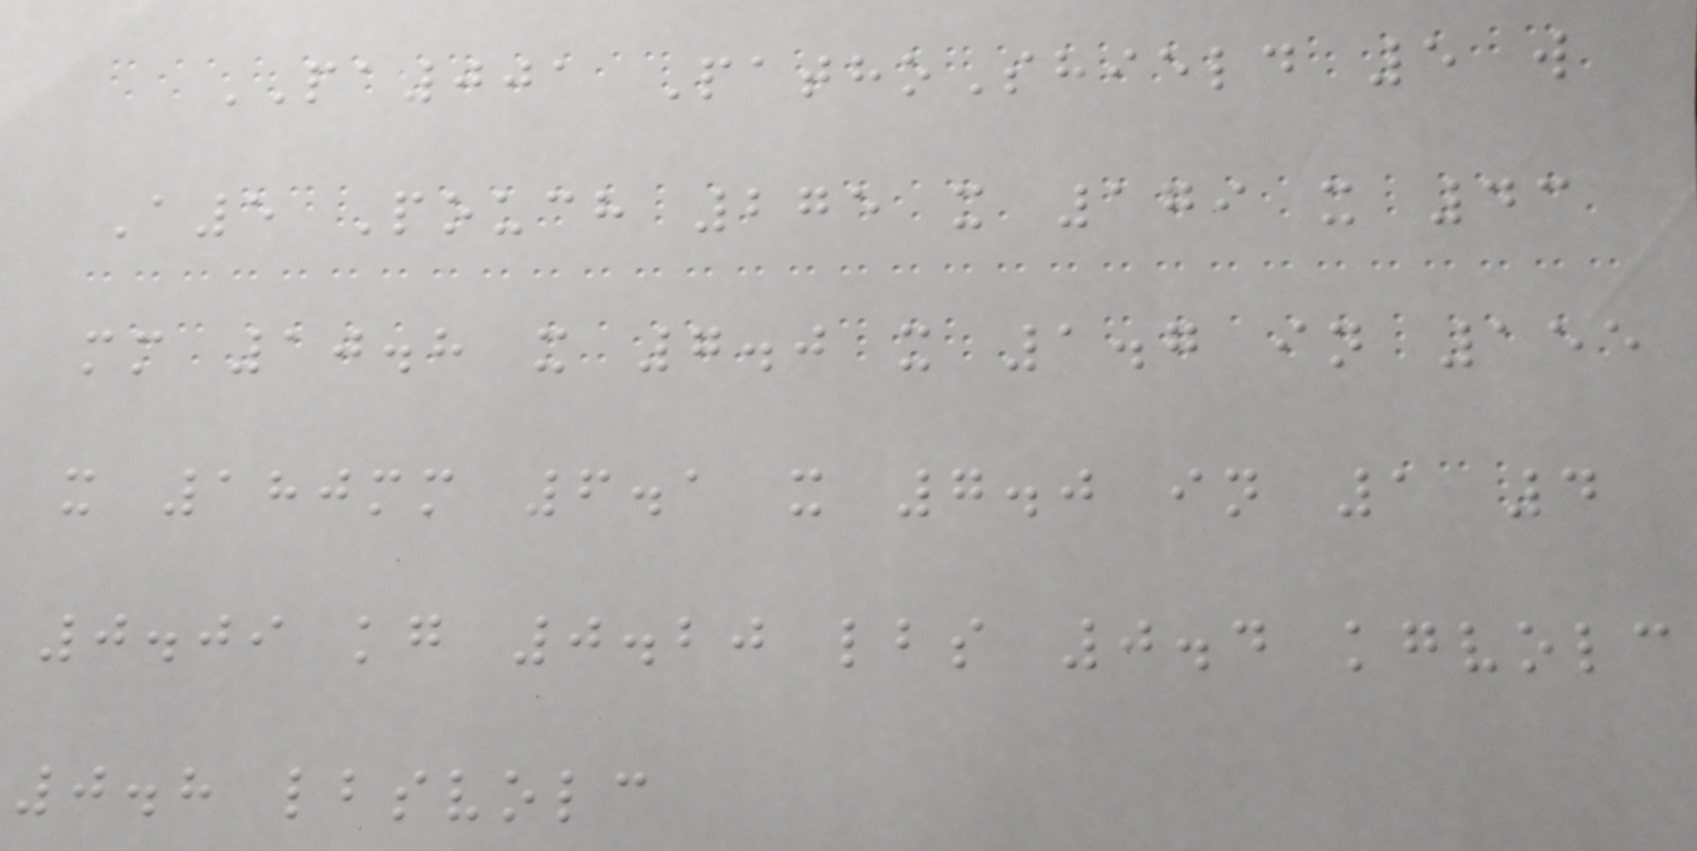PA001 PathoShield 5 w
A5 Pouch 275 x 179 x 43
mm 10.8 x 7.0 x 1.7 in 155
x 180mm 6.1 x 7.0 in 1 4
0.09 kg 0.20 lbs 0.4 kgvolc
0.8 lbsvolc
